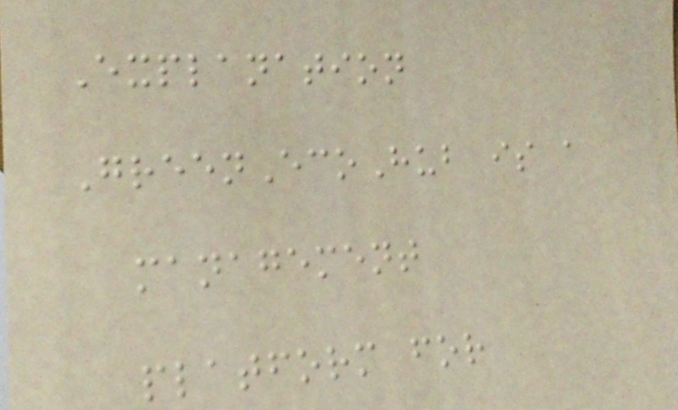Explanation
GreenEcoHub is a
management
platform for
